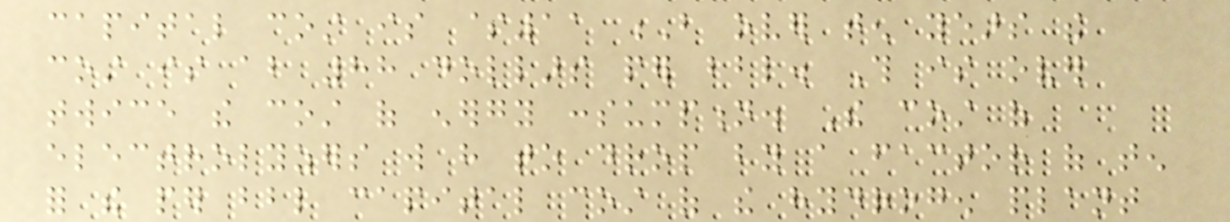capital cost is $11 B over ten years the
cost is about 88 dollars per bbl. This is over
twice the cost of energy consumption. The cost of
electrolyzers will have to drop by a factor of ten
for the per bbl capital cost of the hydrogen plant
